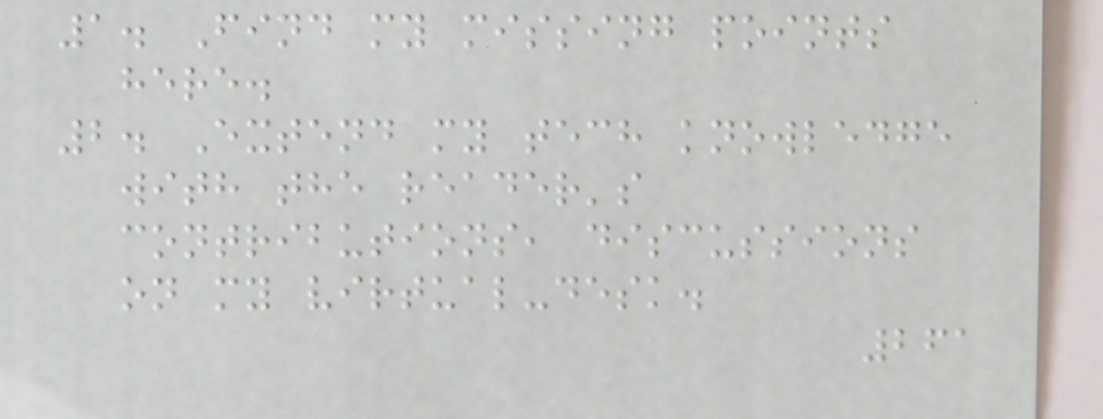1. Find my missing points
here.
2. Extend my tech knowledge
with the reader's
contributions, discussions
on my virtual-desk.
261
